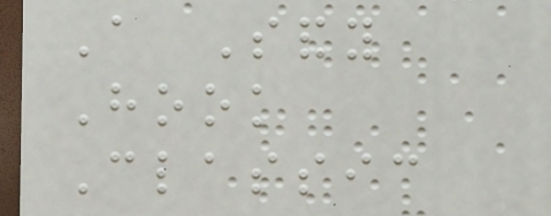A Sandy
Hook
Classic
